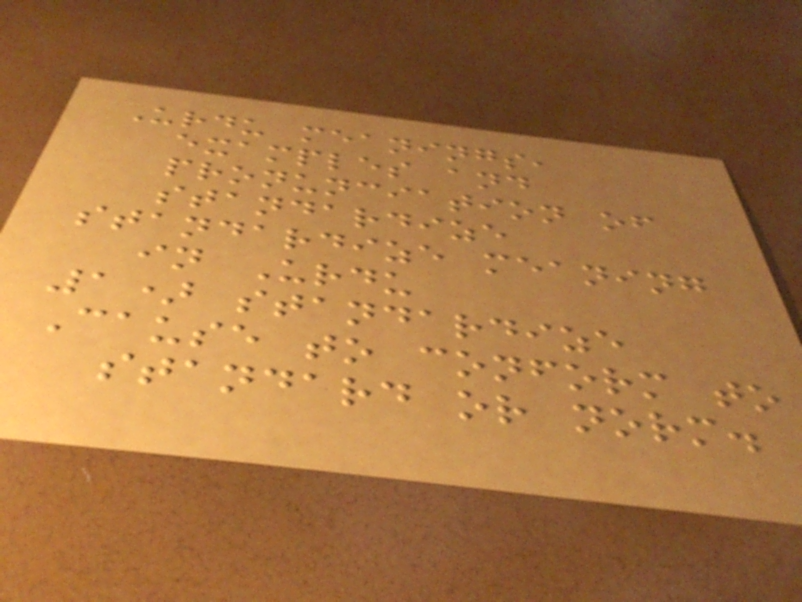Urdu meanings,
examples and
pronunciation of
standardize
standardize meaning
in Urdu
1) standardize
Cause to conform to
standard or norm.
